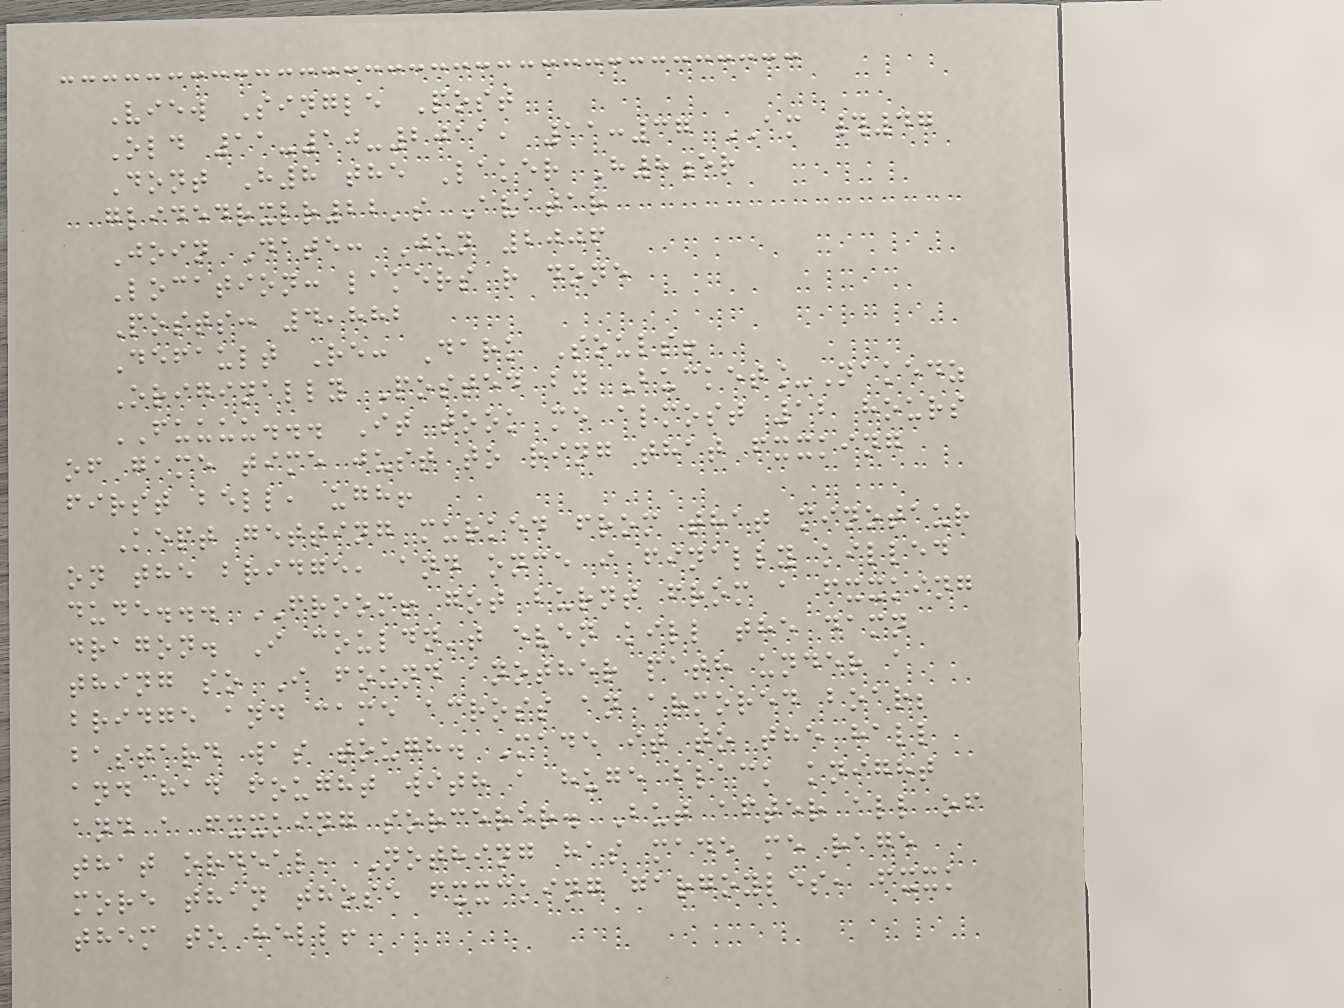View Single Post
Old 11-10-2011, 11:37 AM #47
Dont H8 the Laker H8er
glidedrxlr22's Avatar
Join Date: Jun 2006
Location: lakers r done
Posts: 4,882
Default Re: Dark Souls!
Originally Posted by Bucket_Nakedz
FUUUU... It took me almost 12 hours
of game time just to ring that fxxking
first bell, ugh!
Kept getting murked from that minotaur
on the bridge, and once i finally killed
dude... FROOM! got burnt from a fxxking
dragon. I couldn't even kill the damn
thing so I found another path under a
bridge and came across an armored boar;
bastard was tough. Made it to the hall
and had fought with a huge black knight
and a fxxking sorcerer. But after all of
that ordeal, Nothing has made me rage
more than those fxxcking gargoyles, fxxk
them to hell!
